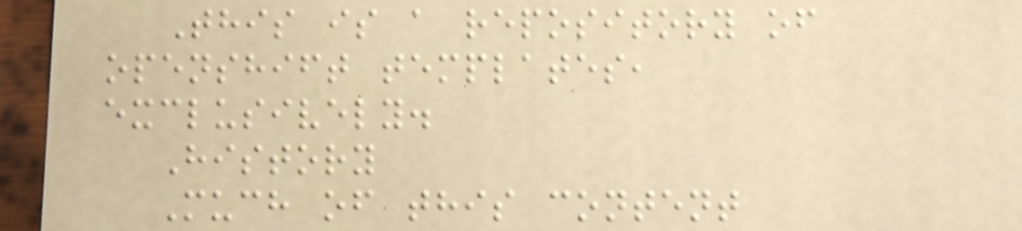This is a repository of
openshift templates,
exclusively.
History
Much of this content
